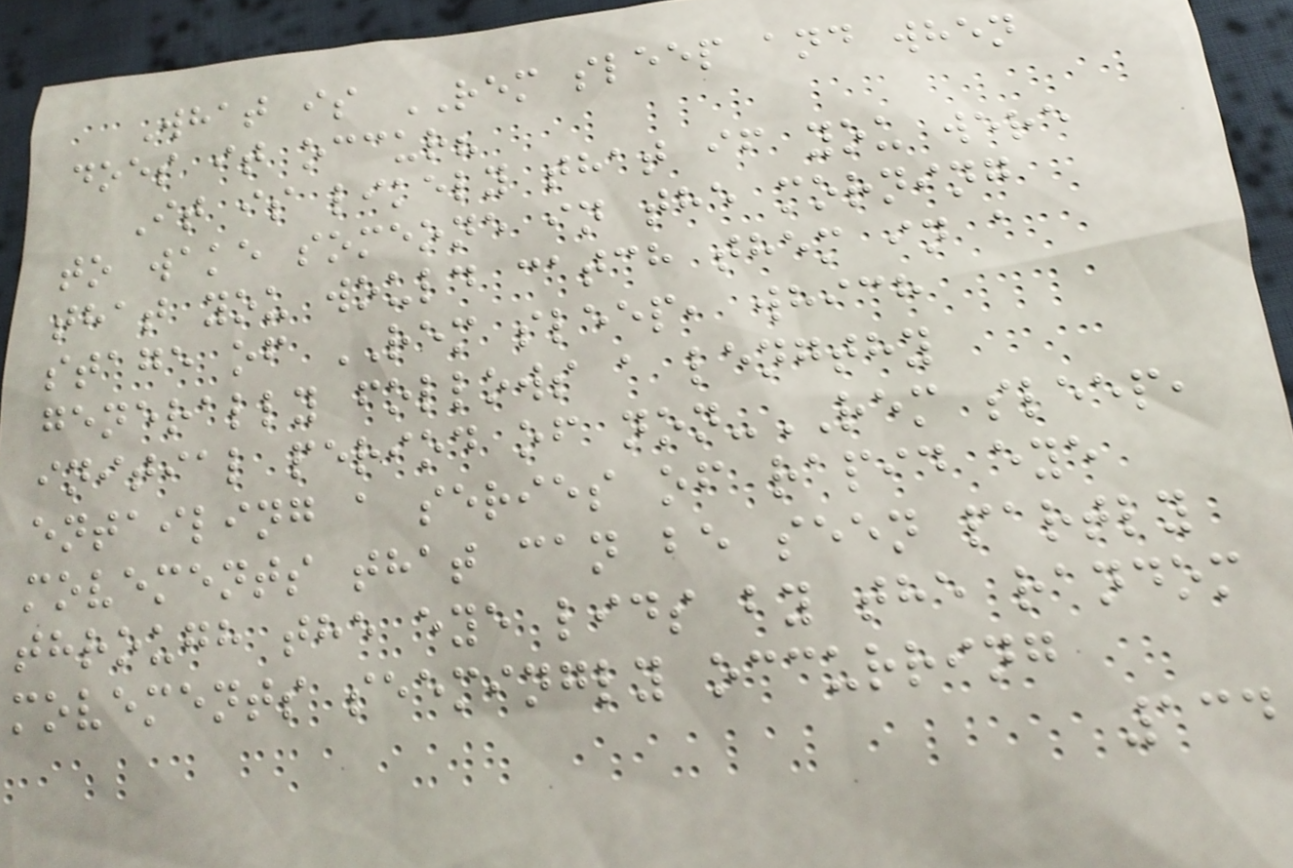What is REM sleep and when
does it occur?
It is likely that if you were
to wake someone in the morning
that you would catch them in a
stage of REM sleep, which
generally follows a lengthy
initial period of non-REM sleep,
entailing a series of rapid eye
movements that can be seen partly
through the eye lids by the random
movements seemingly occurring
134
